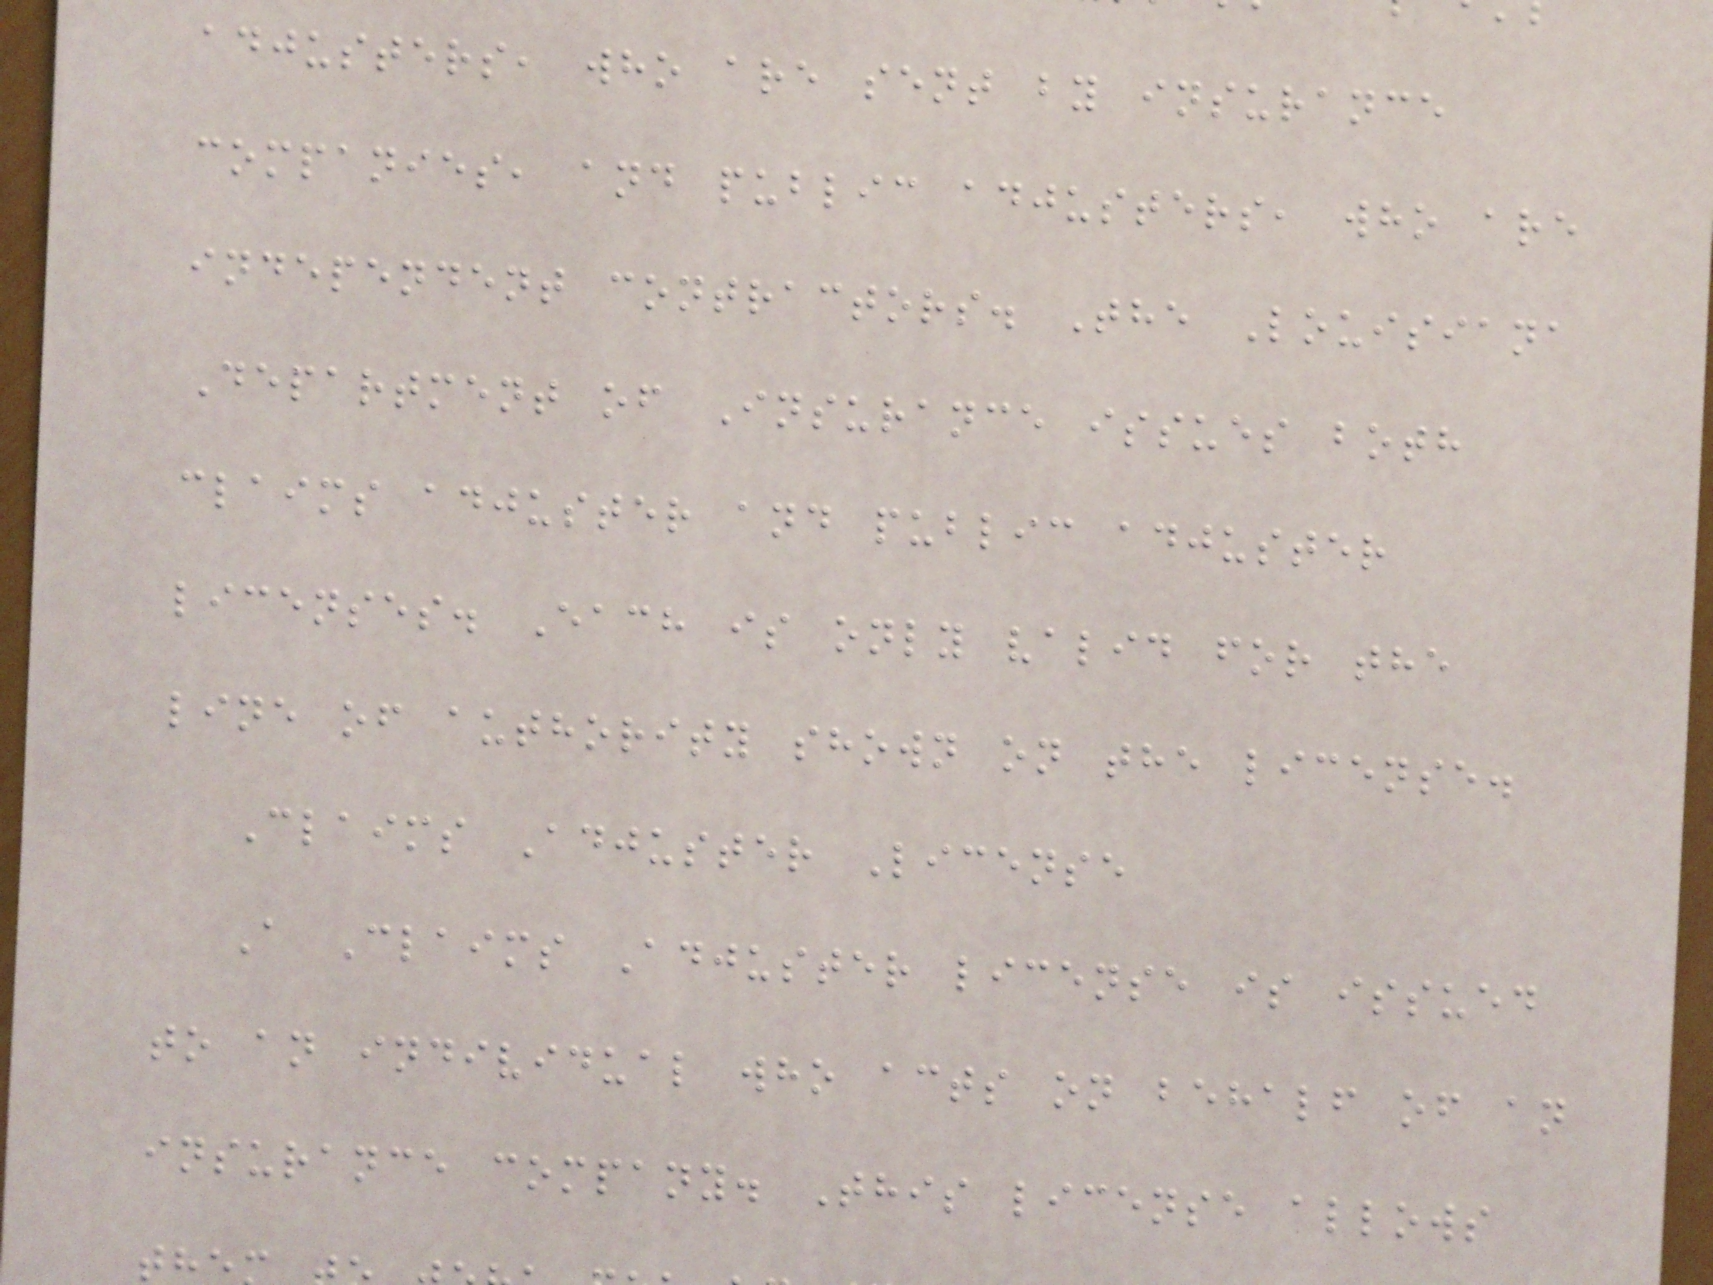adjusters, who are sent by insurance
companies, and public adjusters, who are
independent contractors. The Louisiana
Department of Insurance issues both
claims adjuster and public adjuster
licenses. Each is only valid for the
line of authority shown on the license.
Claims Adjuster License
A Claims Adjuster license is issued
to an individual who acts on behalf of an
insurance company. This license allows
